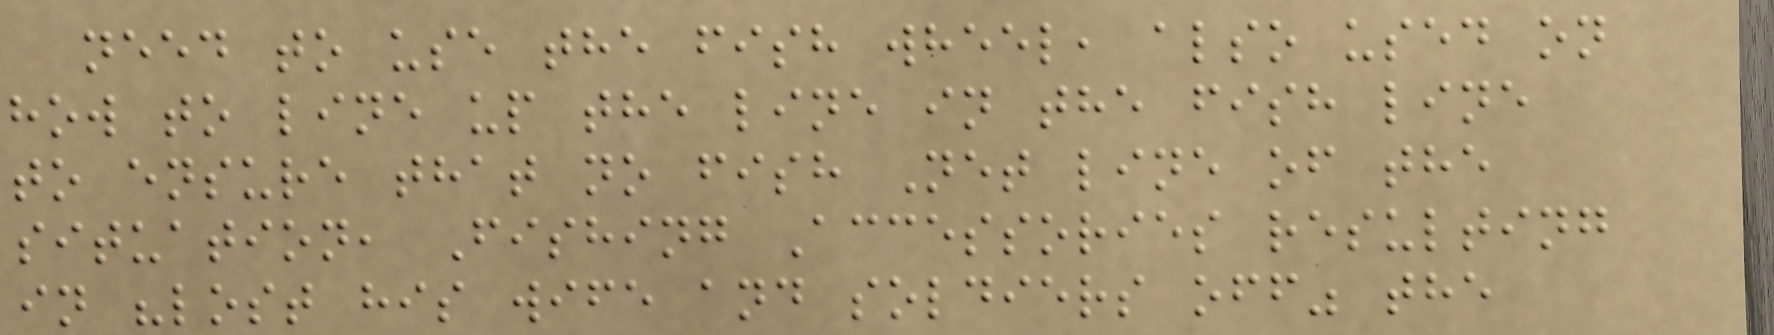need to use the fish wheel, also used on
how to line up the line in the fish line
to ensure that no fish Net line of the
situation, Fishing Accessories resulting
in "lost his wife and soldiers off" the
